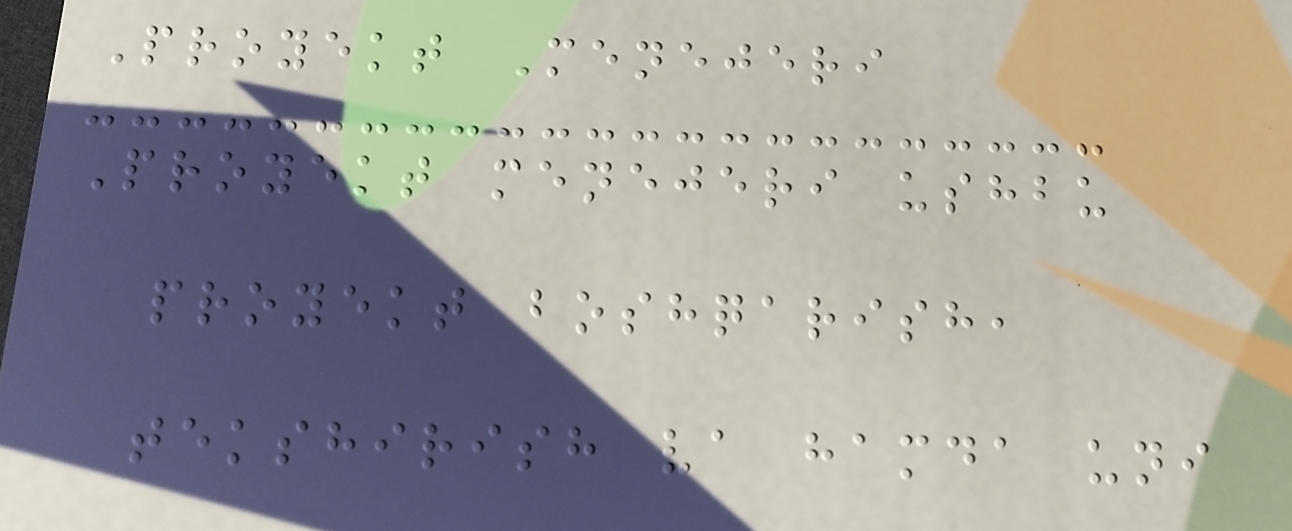Proyekt Menejeri
Proyekt menejeri ushbu
proyekt boshqarish,
tekshirish va hamda uni
